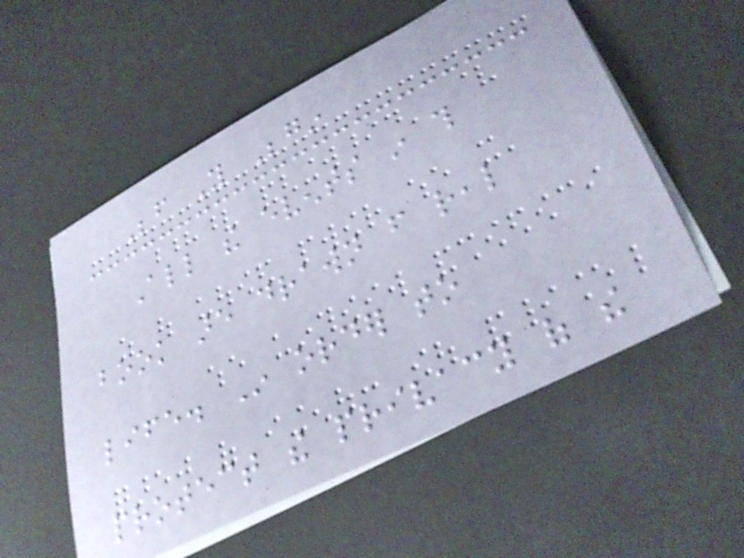Before You Begin
All the events in this
book are drawn from real
life. In order to
protect the privacy of the
